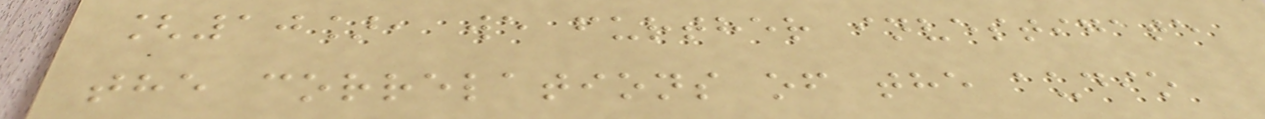[10], we further investigate
the correlations of the audio
